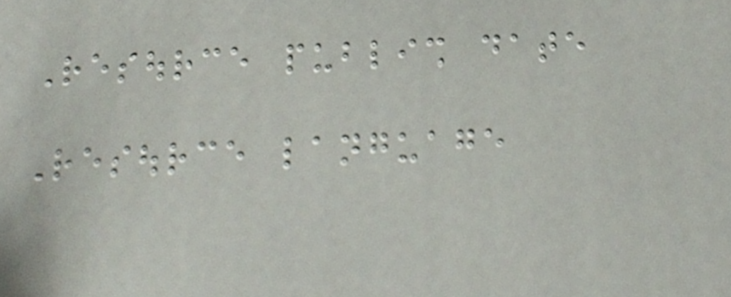Resource publish date
Resource language
